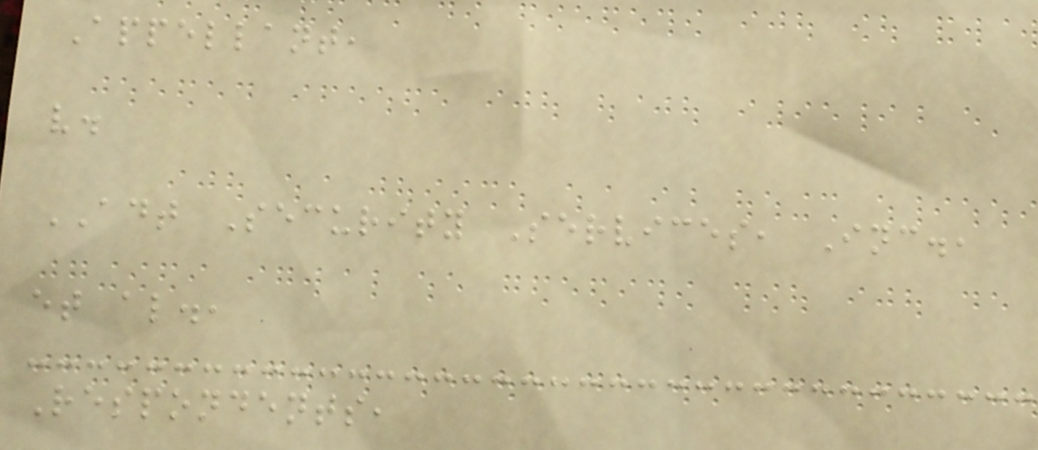Appellant,
v.
ADT Security Services, Inc.,
et al.,
Respondents,
